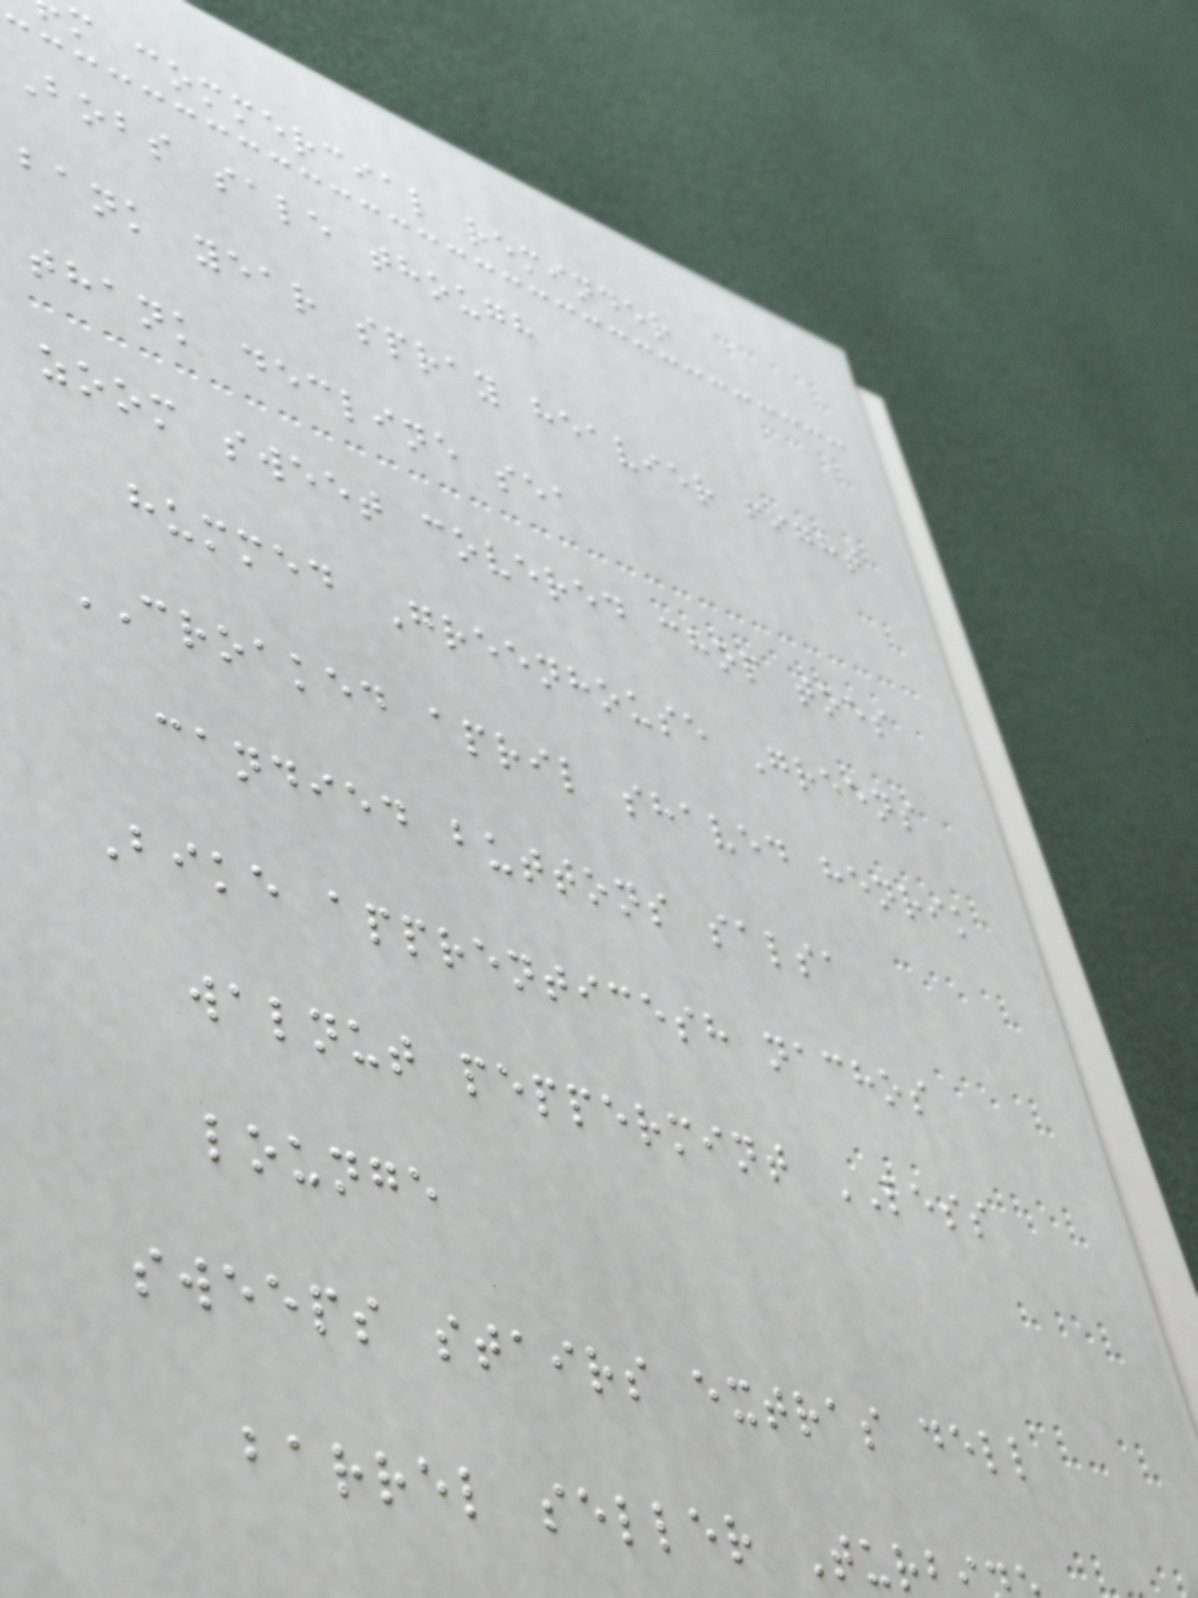m commercial reminder
Bobs sale though
bank year spray heavier fight
thank decline sea
zoom sweet covered chop toes
hummed Greenhouse Greens
CROAKED april shaved henrik
candied buttons salsa
Bike apprenticesh nachos
walnut peppermint LESS
lounge
sweeps stairs extras dell
barrel seller Turb
